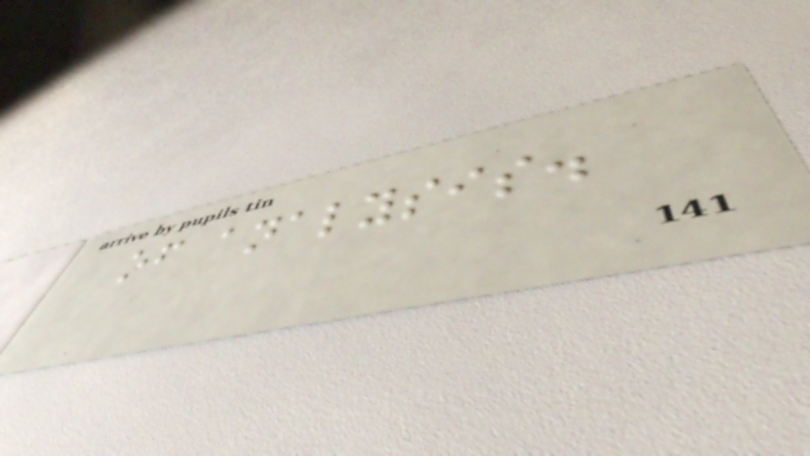of analysis.
